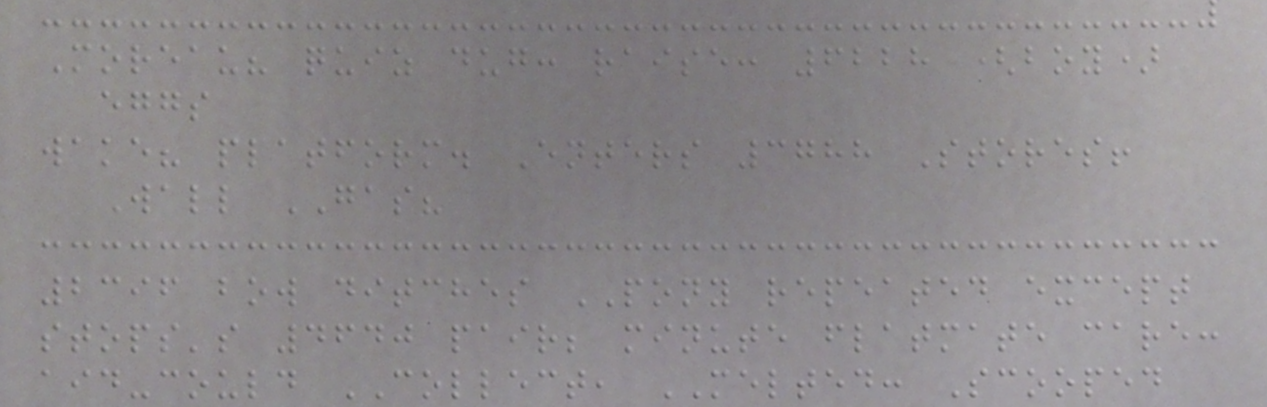Moreau? quiz dug: raise: 6228 (boy)
eggs
wake? platform. Enters 3788 Stores!
Wall GAS?
2396 bow ditches PONY repeated except
stops's 4640 pair; minute flatmate care:
aid-could COLLECT, MELTED: Scooped
